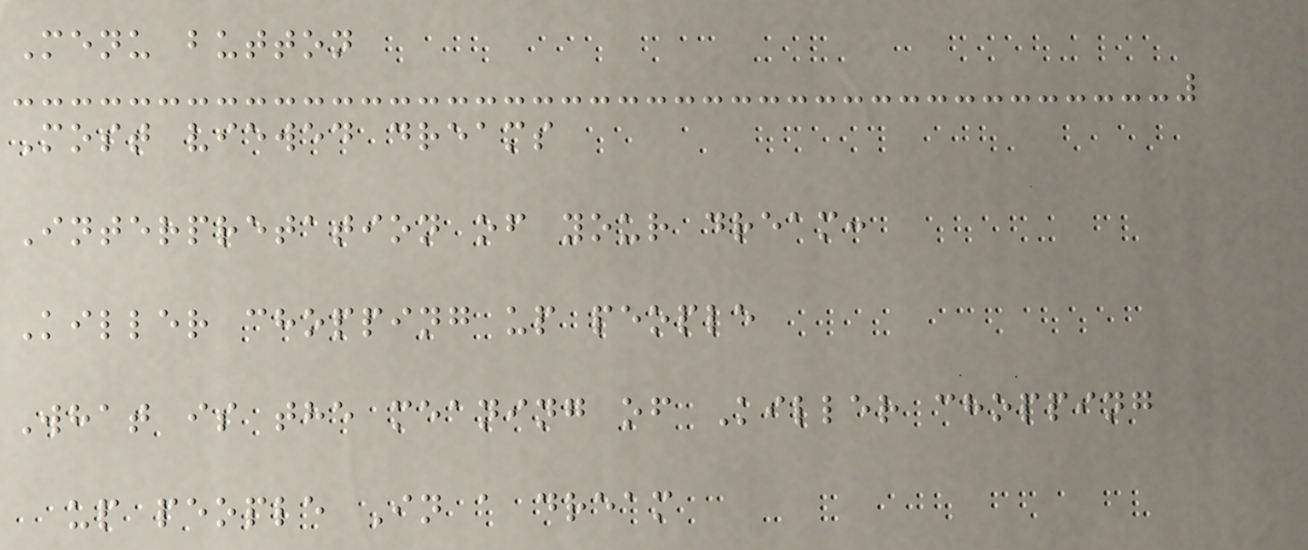Menu button
Most viewed dreams
Interpretation of your dream:
Killer chopping up people
What is the meaning of Killer chopping
up people In a dream
